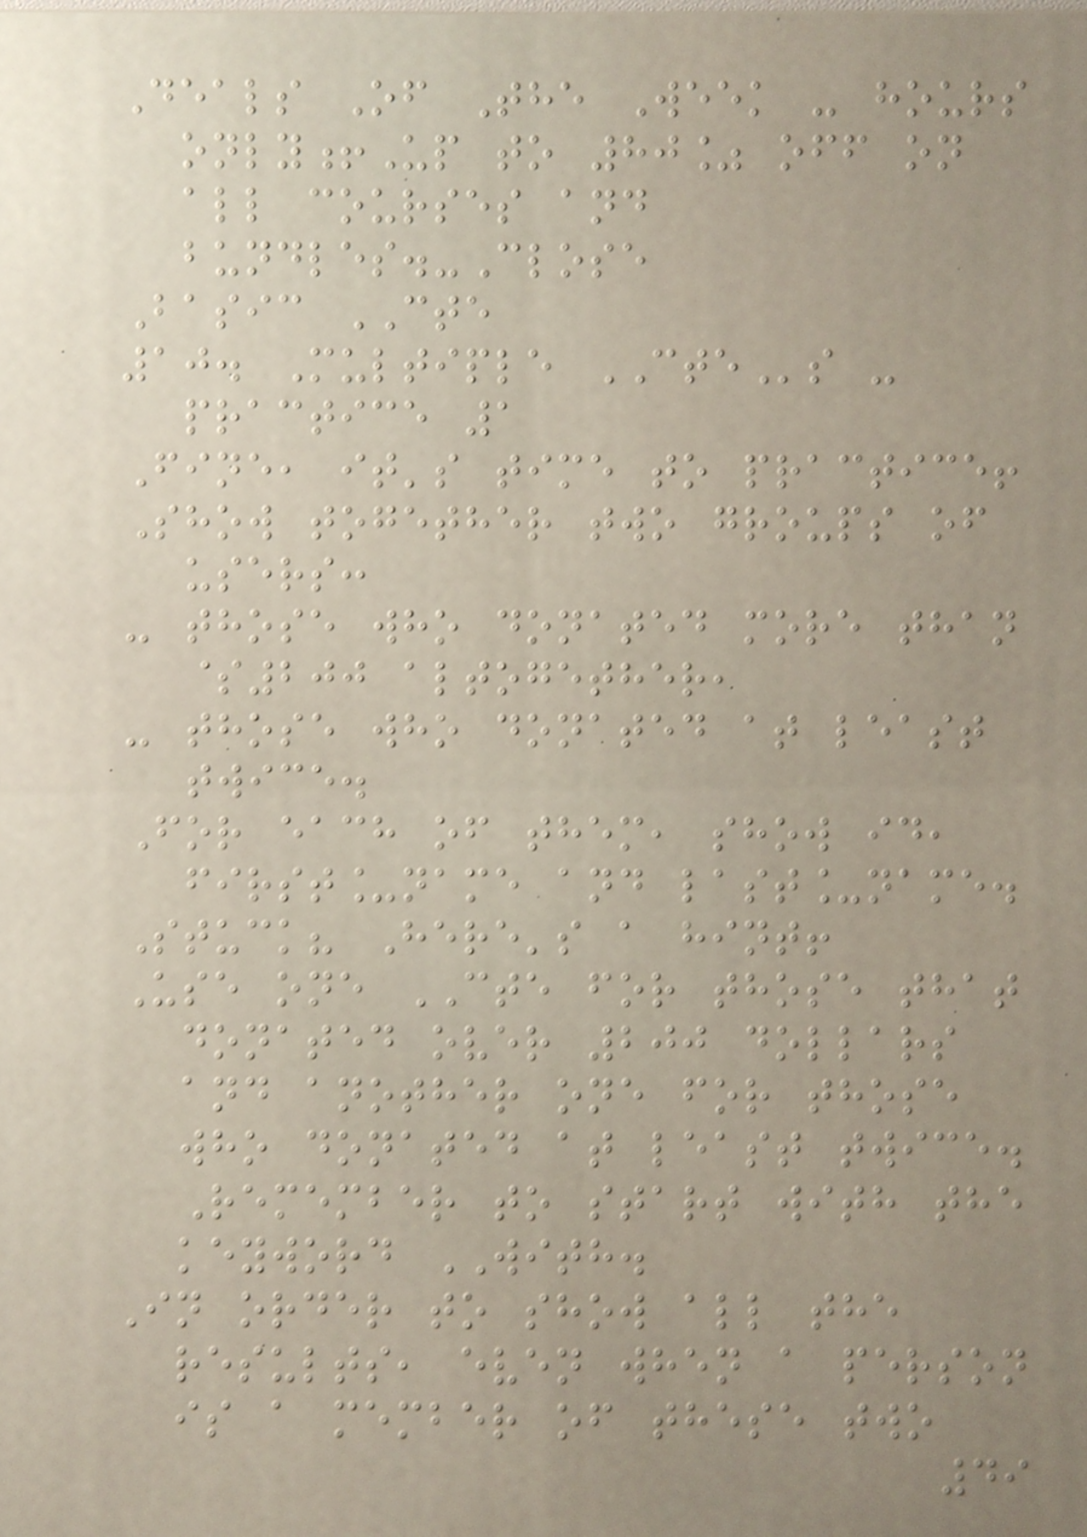Deals Of The Week - hours
only!Up to 80% off on
all courses and
bundles.-Close
Basic CTE
10. Multiple CTEs -
practice 1
Fine, it's time to practice!
Show together two groups of
users:
- those who donated more than
$200 altogether,
- those who donated at least
twice.
For each of them, show id,
first_name and last_name.
Stuck? Here's a hint!
Use one CTE for those that
donated over 200 dollars
and another one for those
who donated at least twice.
Remember to start with the
keyword WITH.
In order to show all the
results, even when a person
is a member of these two
49
